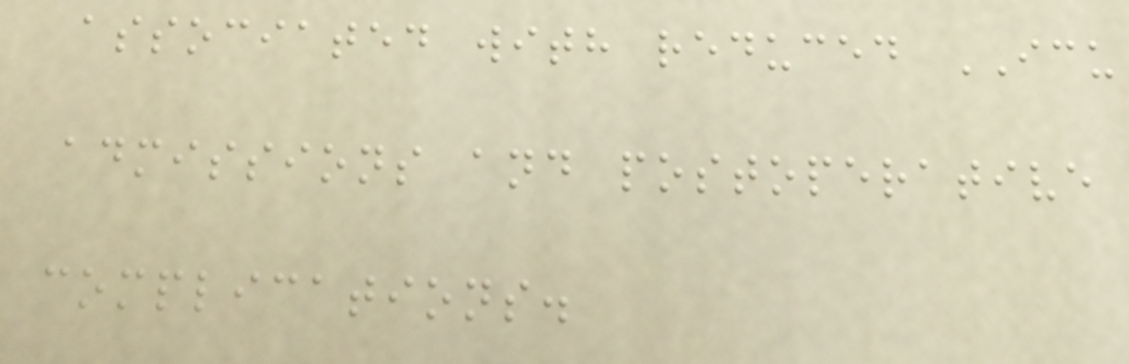associated with reduced ICU
admissions and postoperative
complications.
